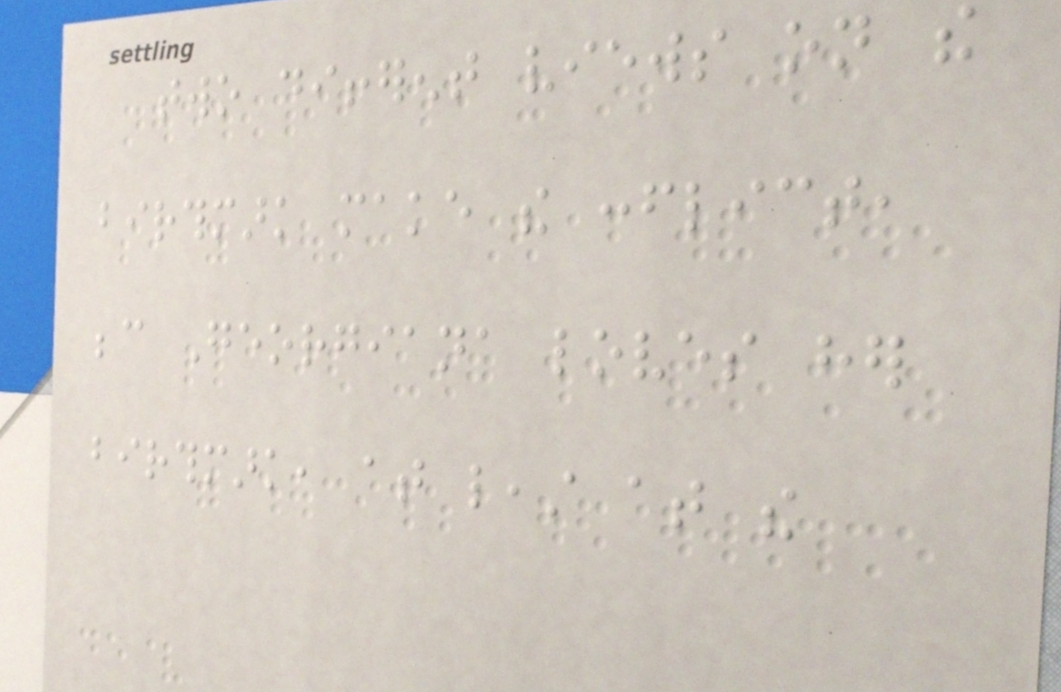two different views on the
birthmark make the conflict,
because Georgiana loves her
birthmark, at least at the
